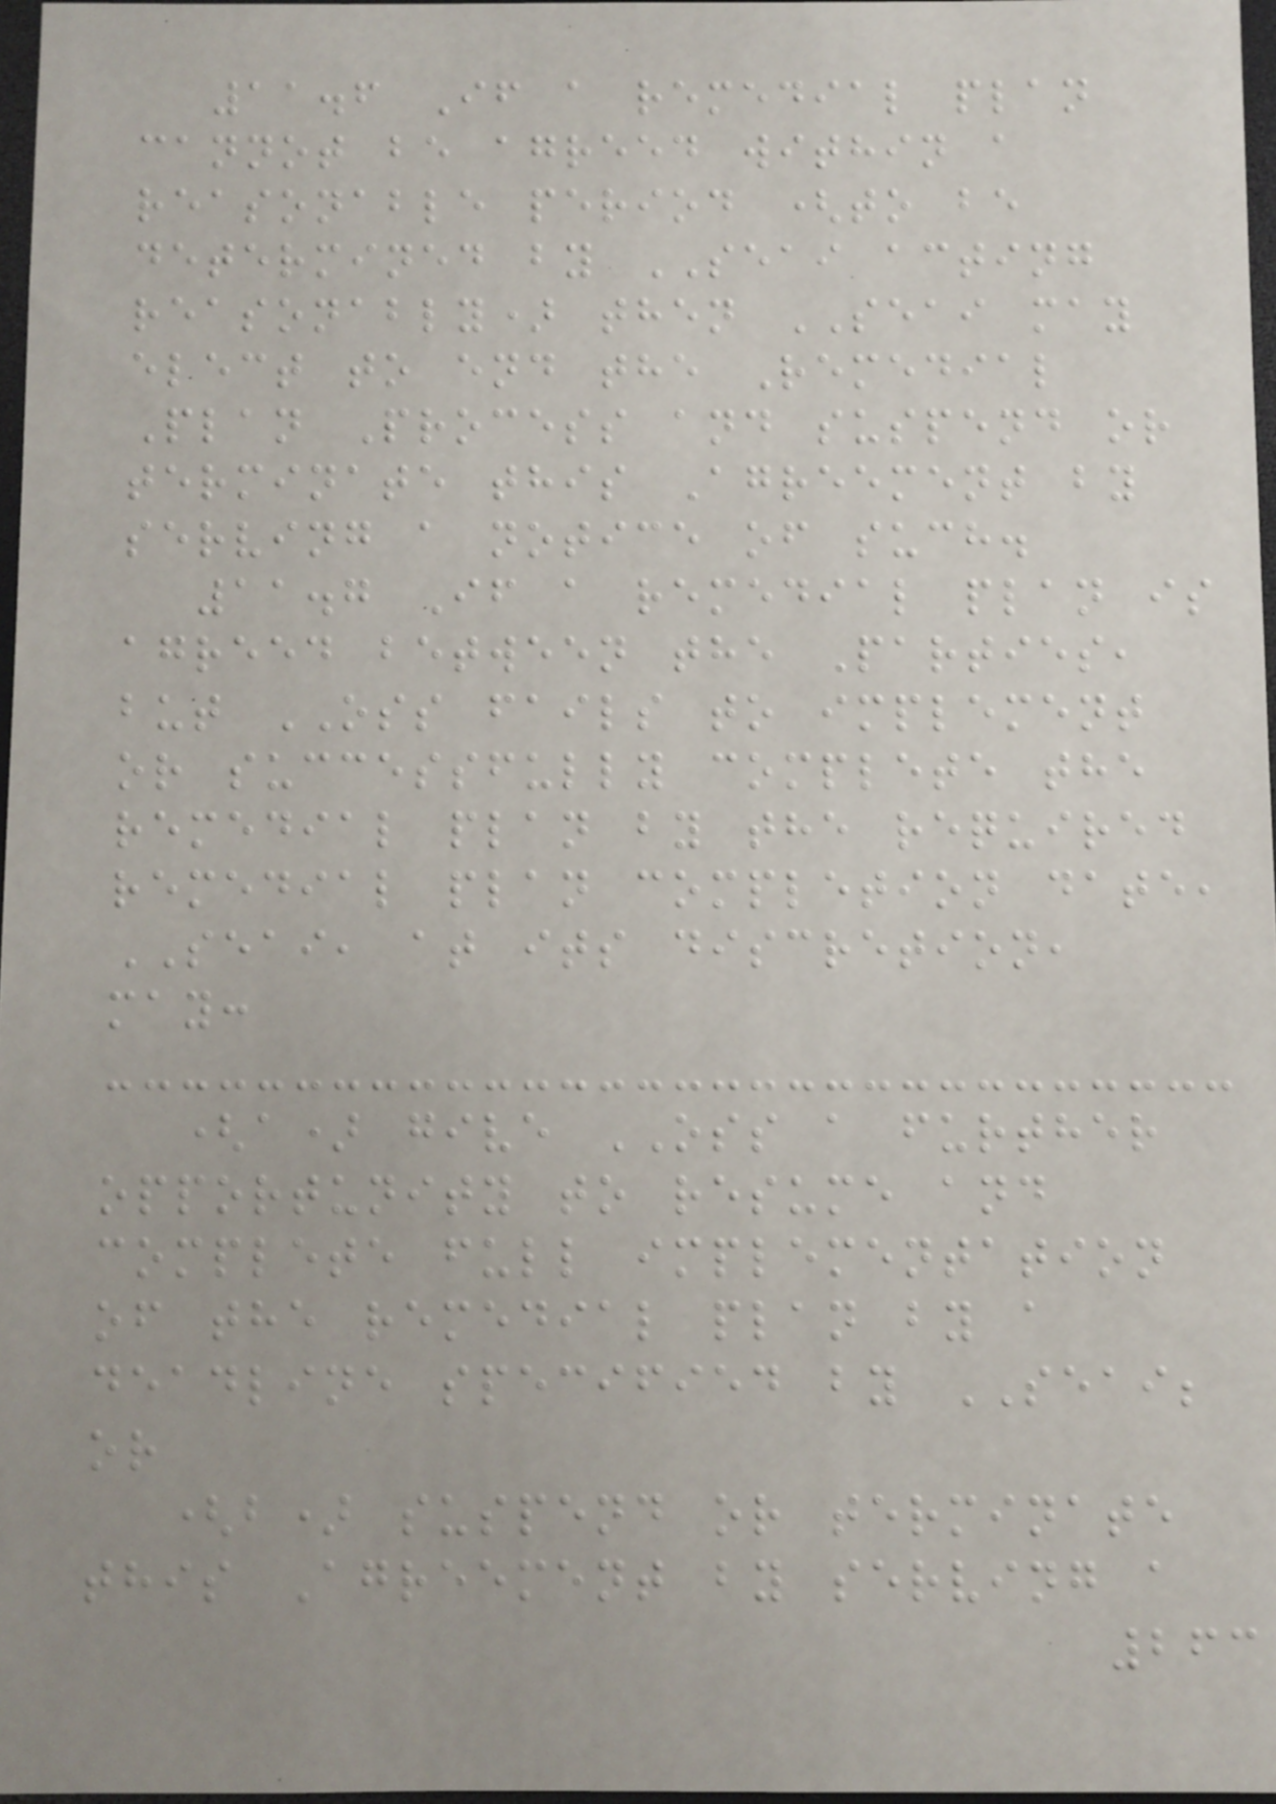11.6 If a remedial plan
cannot be agreed within a
reasonable period (to be
determined by SEAI acting
reasonably) then SEAI may
elect to end the Remedial
Plan Process and suspend or
terminate this Agreement by
serving a notice of such.
11.7 If a remedial plan is
agreed between the Parties,
but OSS fails to implement
or successfully complete the
remedial plan by the required
remedial plan completion date,
SEAI, at its discretion,
may:
(a) give OSS a further
opportunity to resume and
complete full implementation
of the remedial plan by a
deadline specified by SEAI;
or
(b) suspend or terminate
this Agreement by serving a
263
